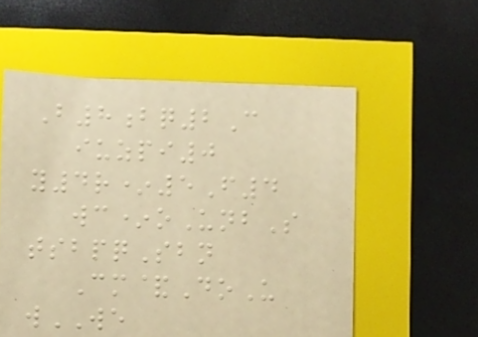B8bq2C
iuzpi0
y4r*5F4
wc*oUnbS
tsbpqSbn
Cm&DoU
wWE
